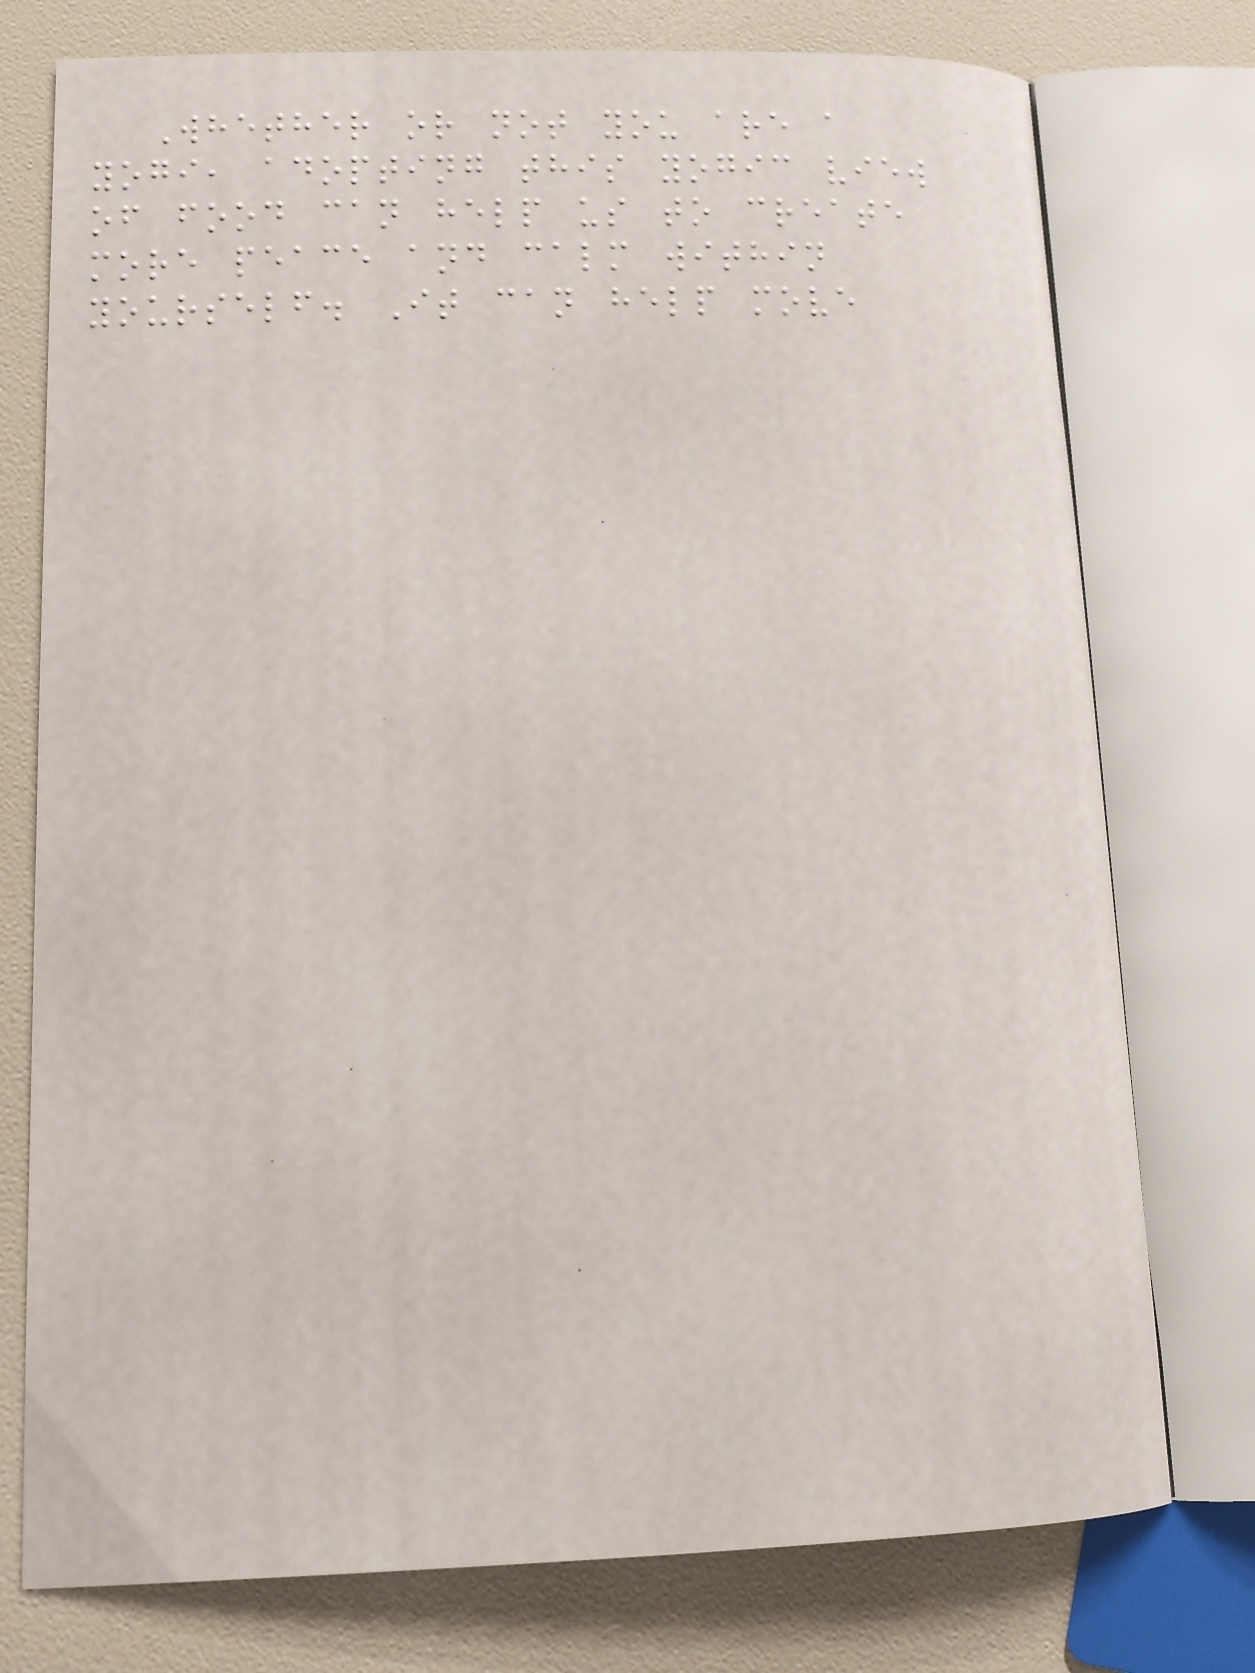Whether or not you are a
yogi, adopting this yogic view
of food can help us to create
more peace and calm within
yourself. It can help move
